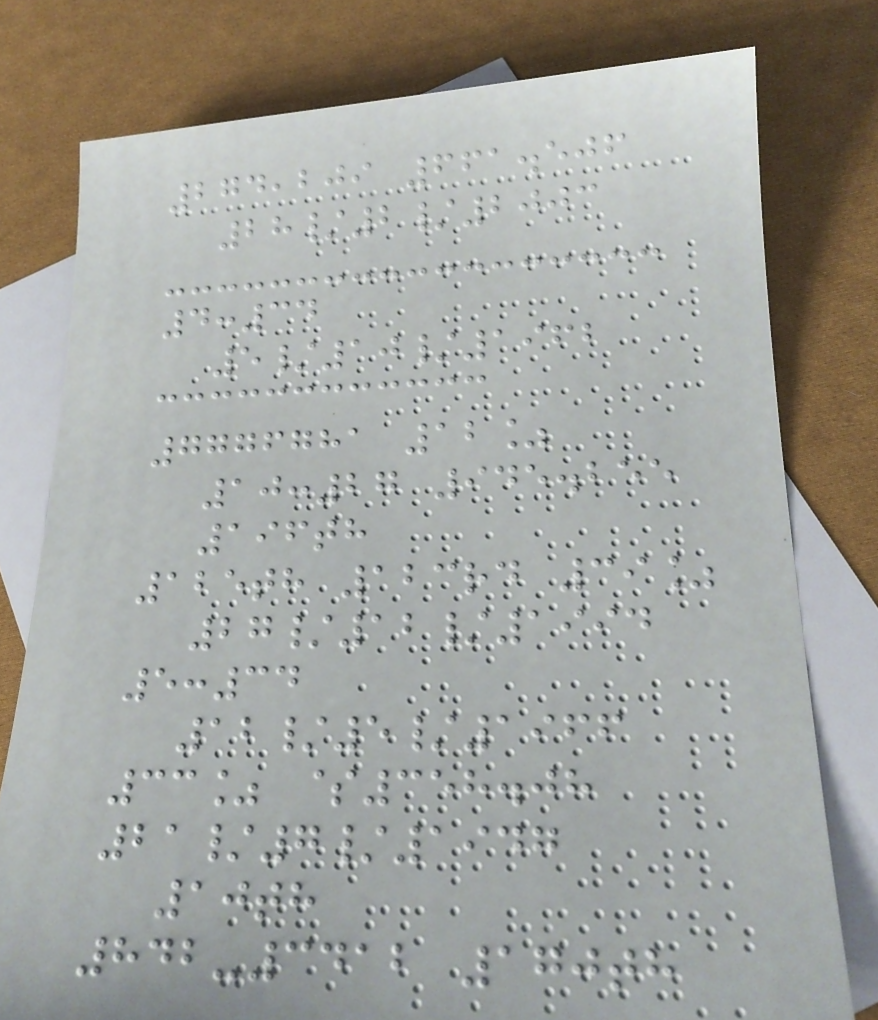274,209 661.506
28/2/2003
4:34
5/10/1962
7776781 12%
10:27 945.255
196th
125th 123rd 39%
27/12/1994
5:34
12/5/1966
33% $358.08
21/7/1947
10th
842-3412 170th
